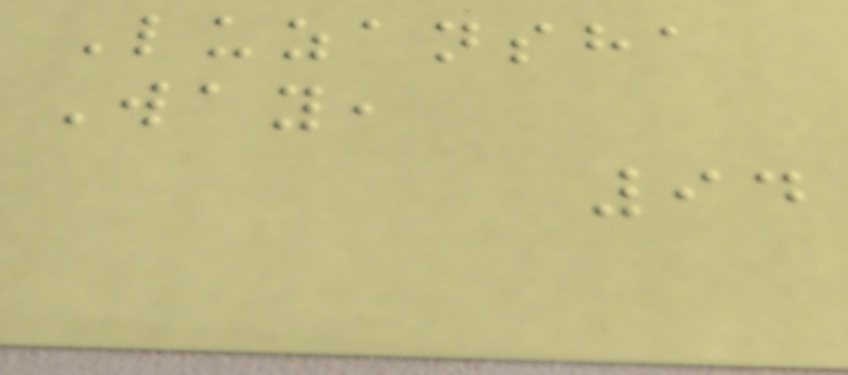Luzansha
Way,
94
